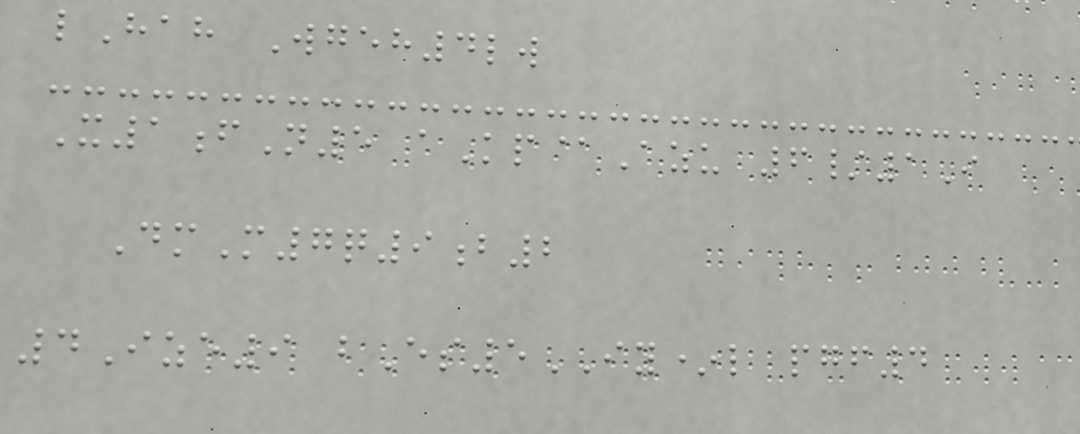lHah Wgeh4lw
X1fN5 aKp@Azu 6/1I
DmM7q9b2
4Ize9 bEs5IY*l pgf4
